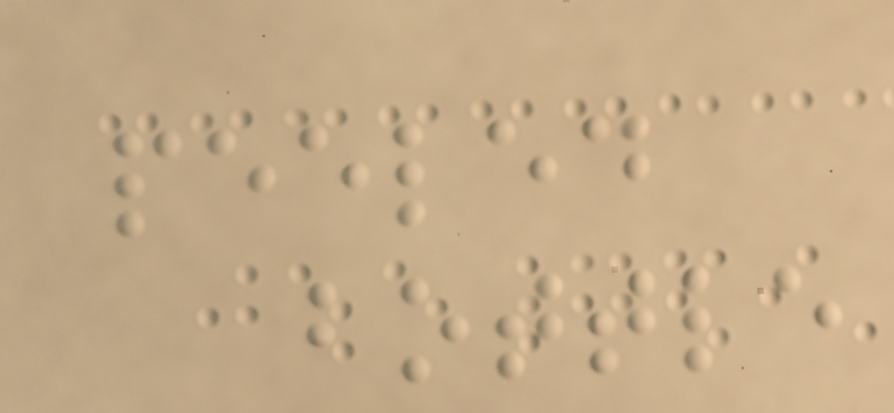peeled
bottle
